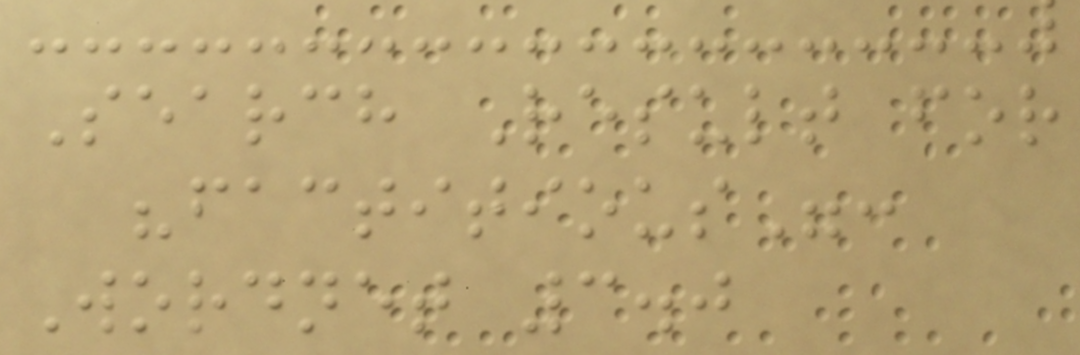Search Result for
"factitious":
Wordnet 3.0
